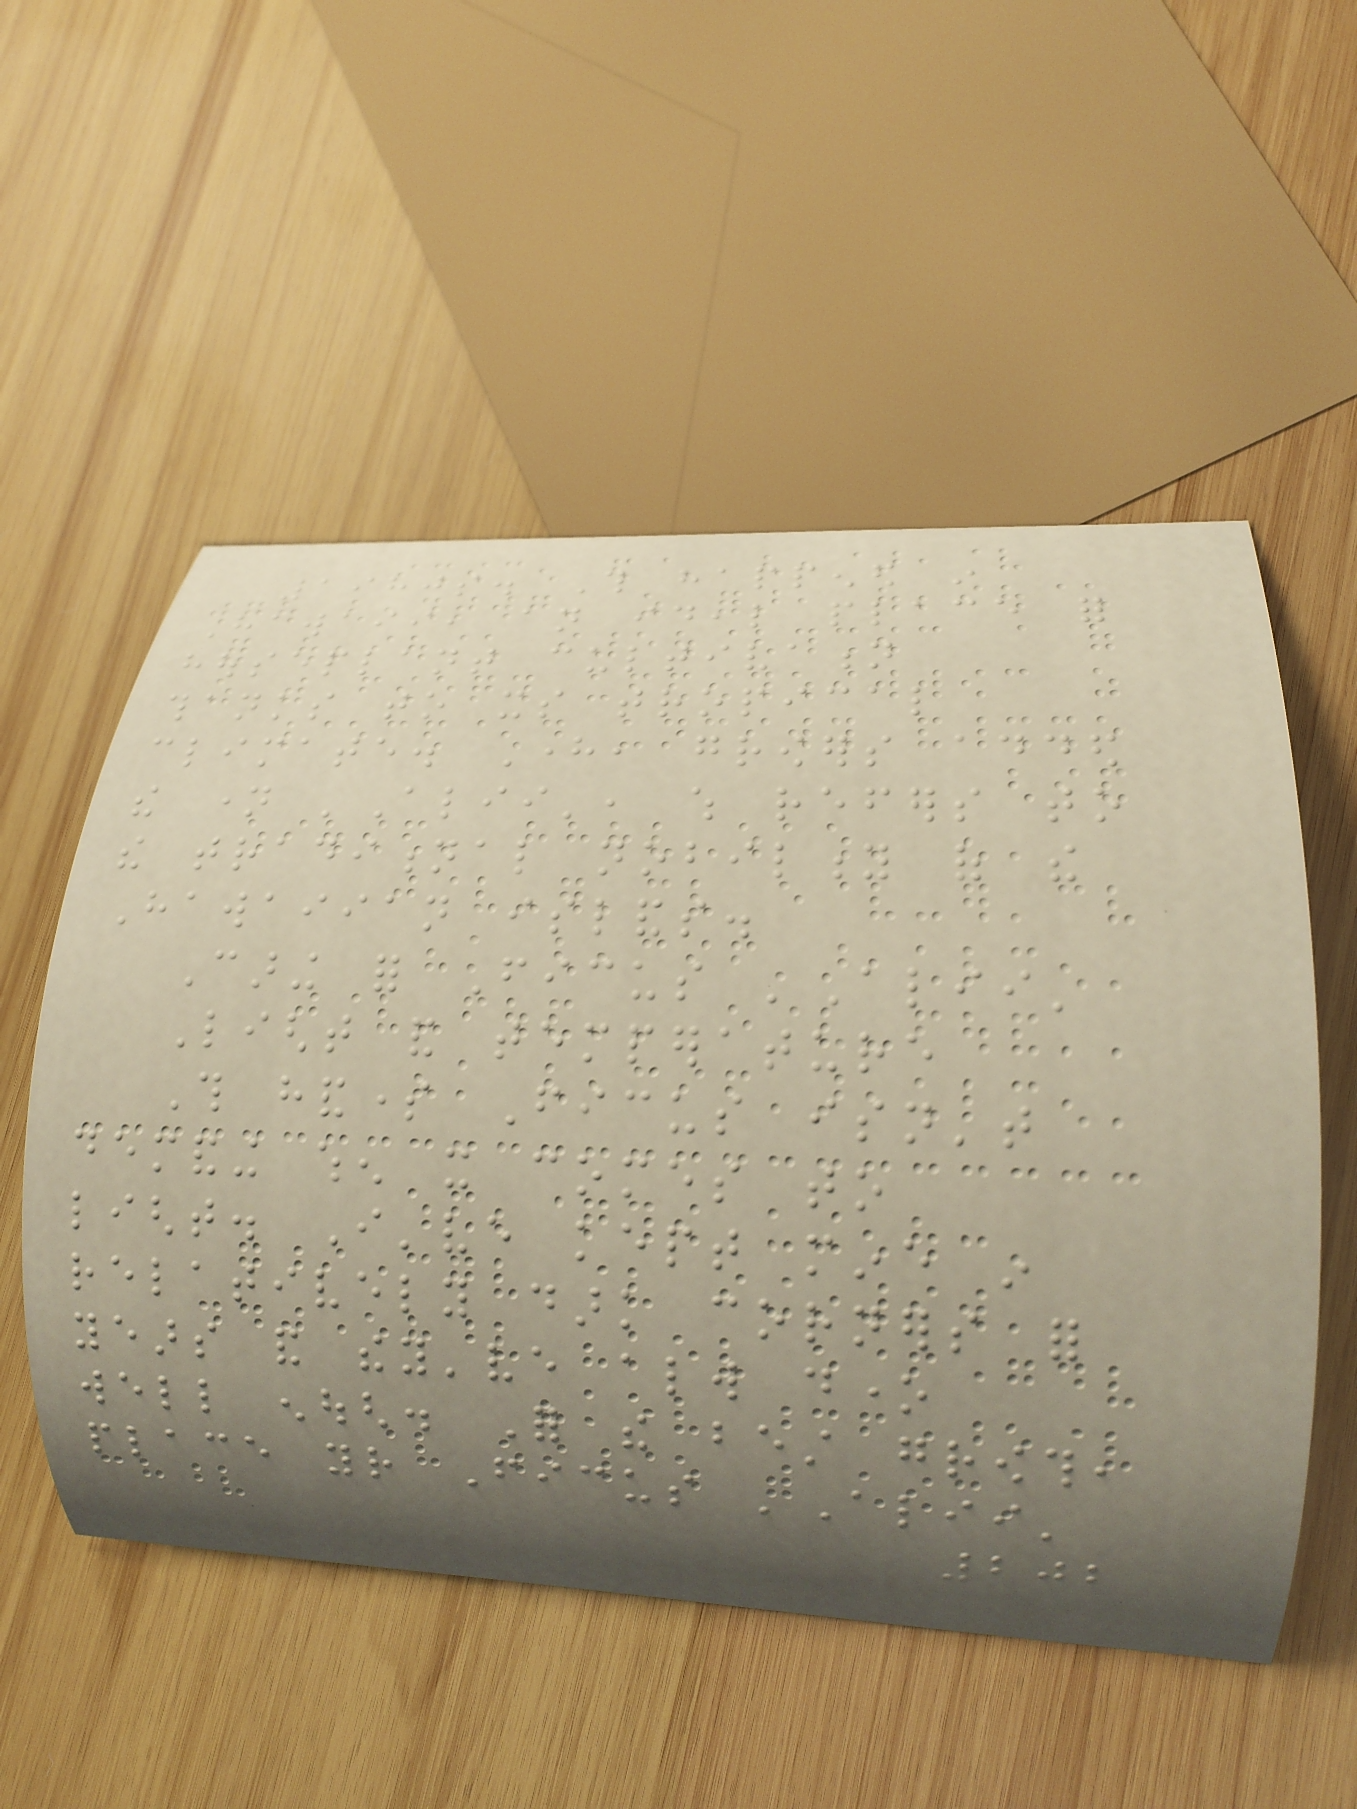1980s. This happened in
Hawaii, an ideal place for
houseplant cultivation
thanks to its tropical
climate. Here, growers added
the name 'Alii', which refers to
the traditional nobility of the
Hawaiian islands.
Caring for Ficus 'Alii'
Light and temperature
This handsome Ficus isn't
demanding when it comes to
light. I've kept mine in
relatively dark corners for
years and they've always done
well enough. For the best growth,
place your Ficus 'Alii'
202
